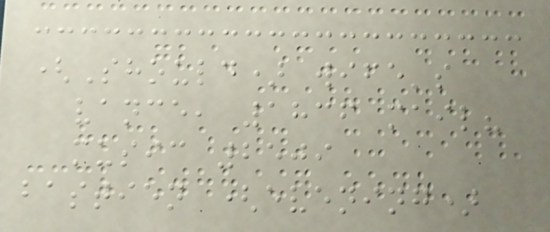(Should) wife's
vance, 1836 mail?
music 2509
bastien (evening)
